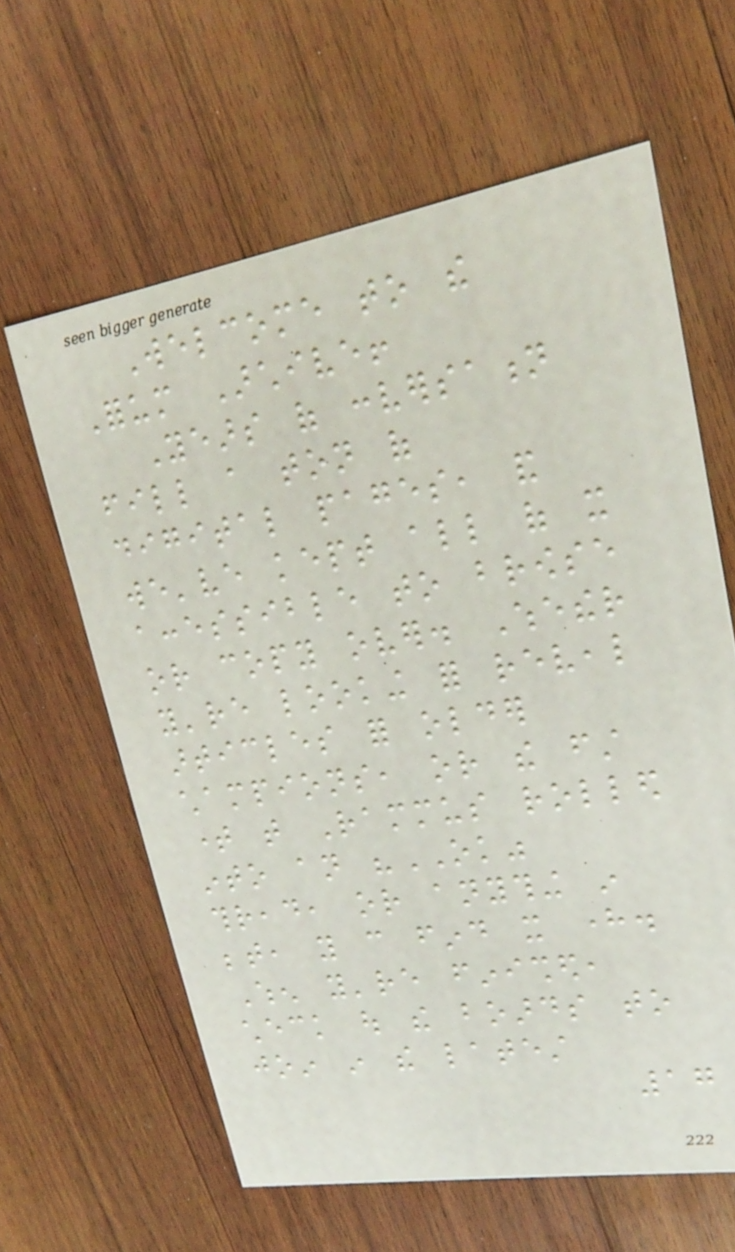Welcome to the
Forum Archive!
Years of conversation
fill a ton of
digital pages, and
we've kept all of it
accessible to browse
or copy over. Whether
you're looking for reveal
articles for older
champions, or the first
time that Rammus rolled
into an "OK"
thread, or anything in
between, you can find it here.
When you're finished,
check out the boards to
join in the latest
17
